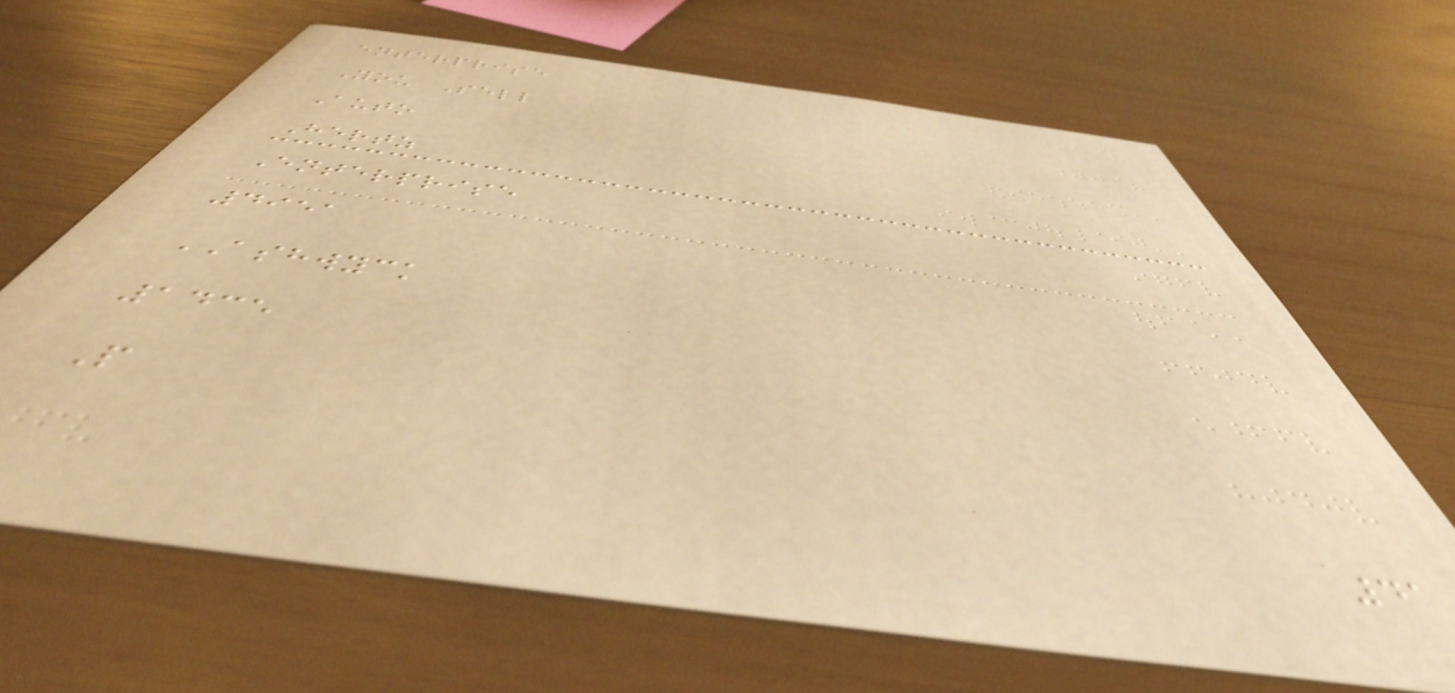enterprise
You Sell
Auto
Hertz
Enterprise
4951
ASHWYCK
1435
P
41
